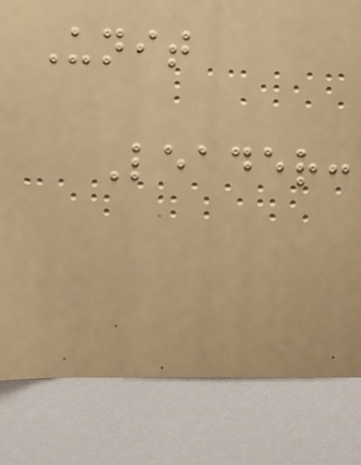Unit
Leader:
